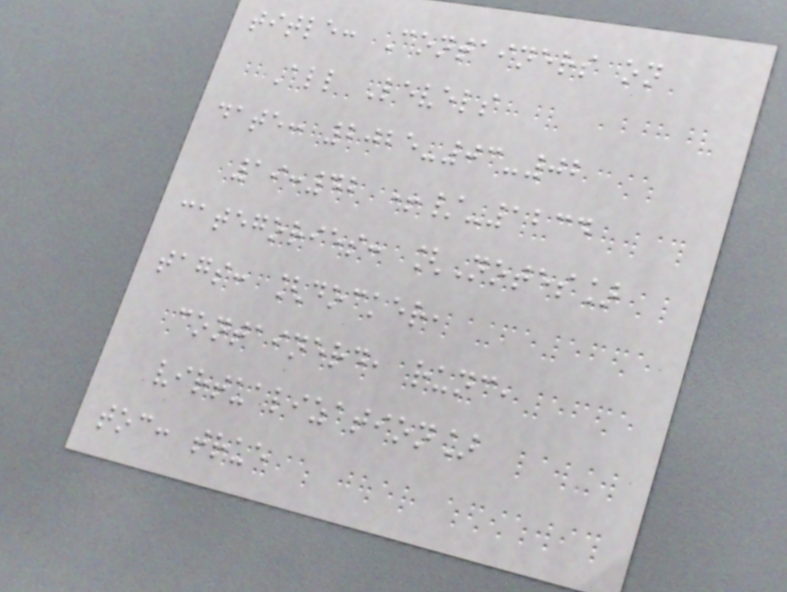title: Containers on
All Levels
date: 2025-03-02
19:42 +/-1234
categories: [Notes]
tags: [docker,
containerd, runc,
virtualization]
toc: true
